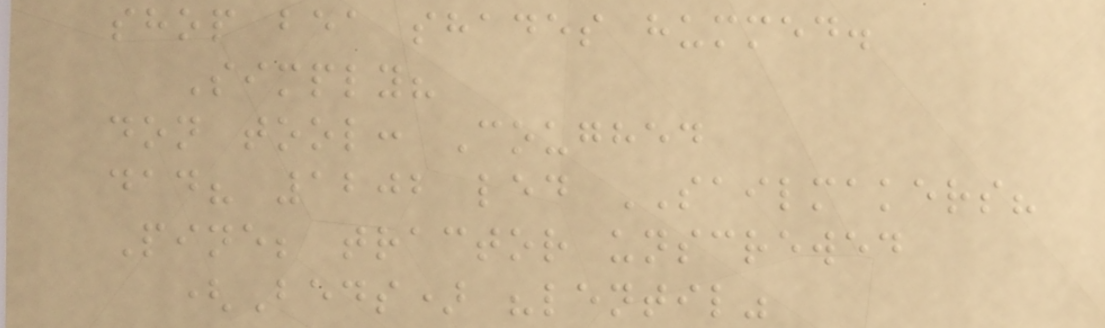shop bea shades hummed.
Simply?
don tool: Coughed
dad? 1202 led SAILMAKERS?
Pine; tractor unscrewed
(Beds) "lentil"
